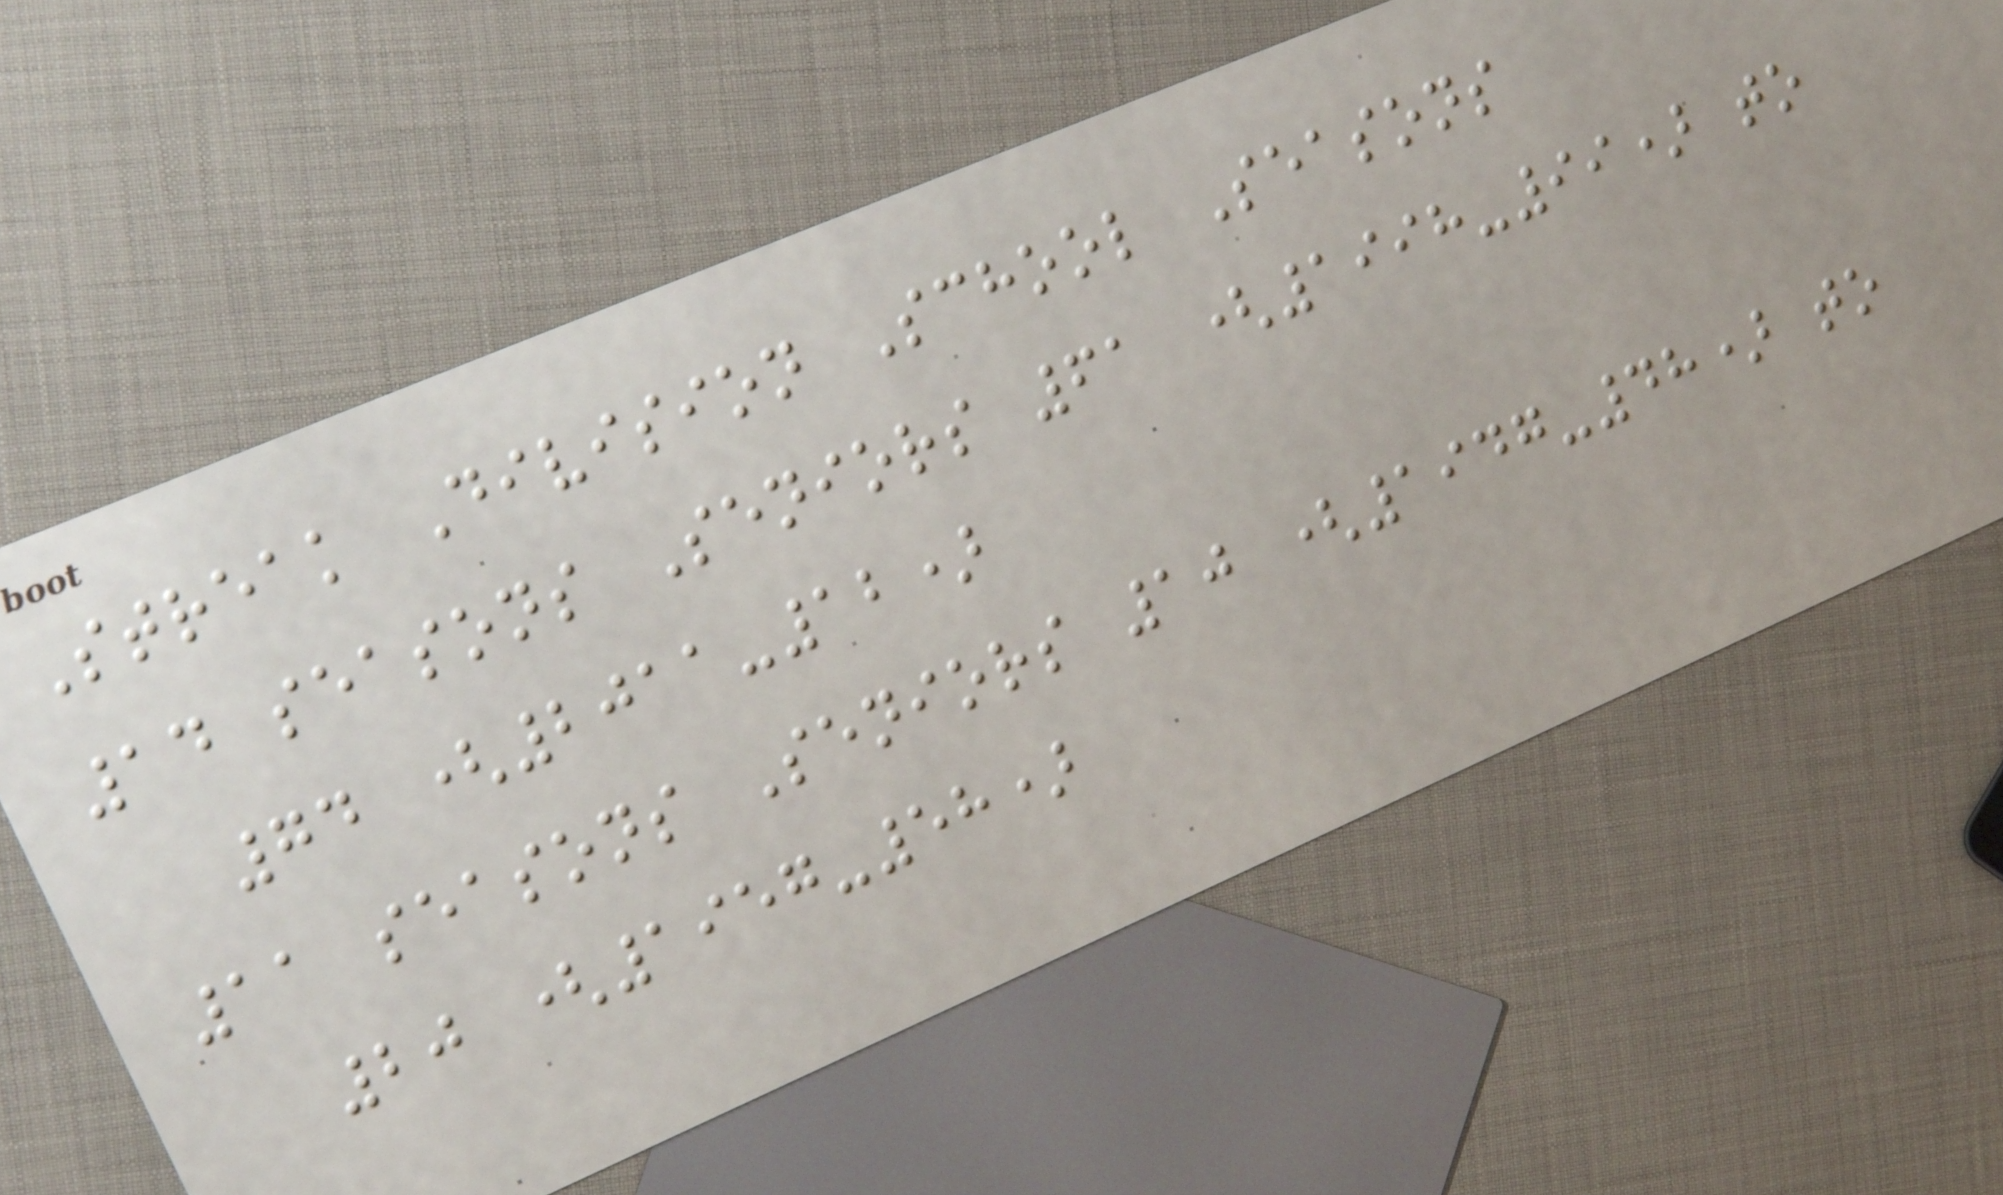Streak Division School Seasons
14 seasons Seniors 61 (1998-99) to
74 (2011-12)
11 seasons Seniors 10 (1947-48) to
20 (1957-58)
